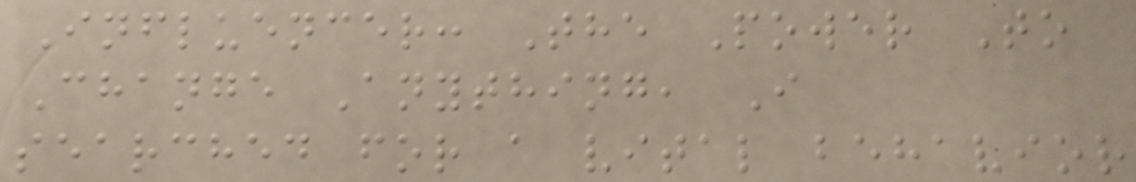Influencer: The Power To
Change Anything, I
searched for a vital behavior
